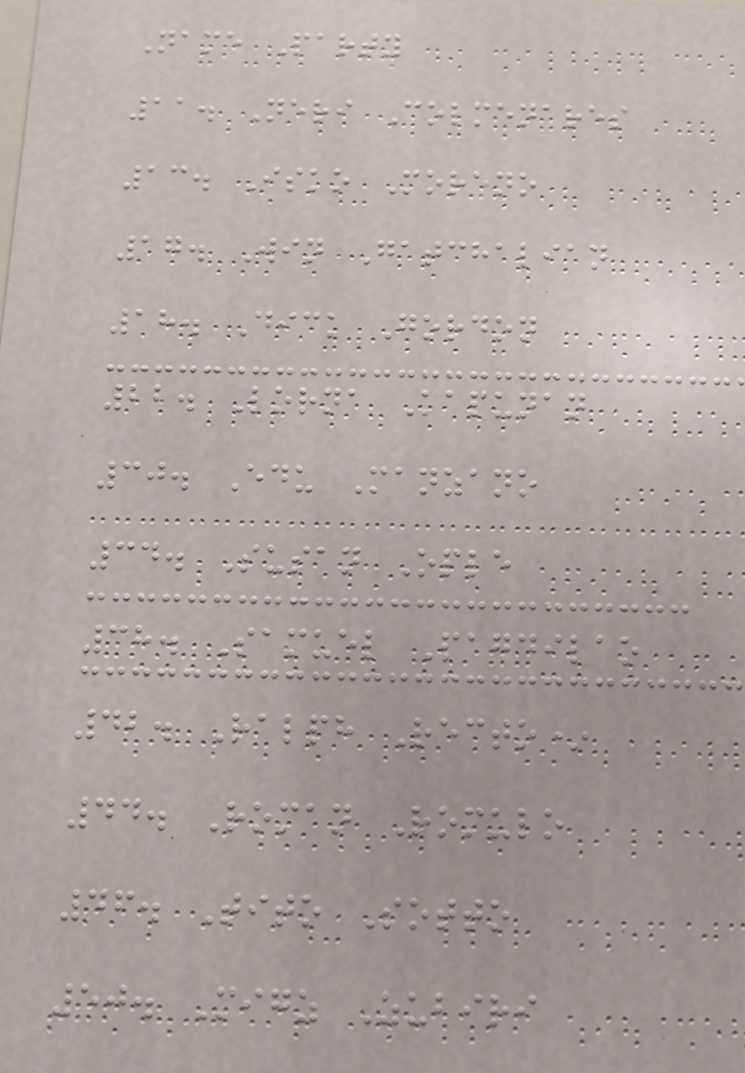Name Party
11. Neri Colmenares
13. Isko Moreno
17. Win Gatchalian
18. Dick Gordon
22. Lorna Kapunan
30. Edu Manzano
34. Susan Ople
38. Samuel Pagdilao
42. Ralph Recto*
44. Roman Romulo
46. Tito Sotto
50. Migz Zubiri
